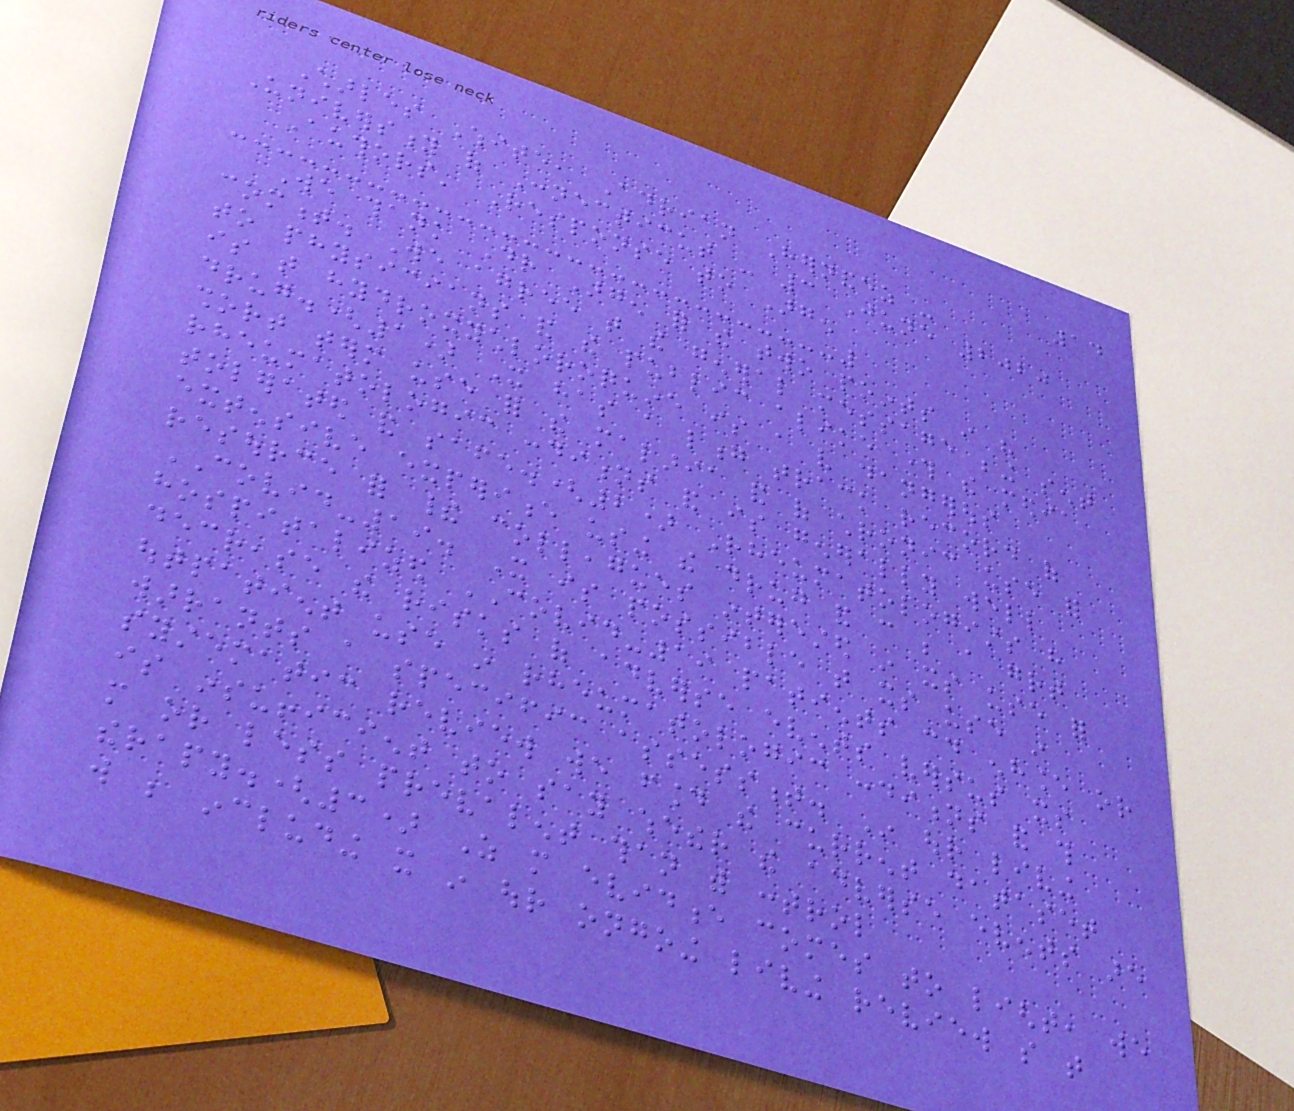14
Charles White, Adrian Hernandez -
University of Connecticut - 3 June 2020
Authors' Response to Argen
We thank Dr Argen for the two points in his
comment. We agree that the general message being sent
to physicians and the public alike through the media
is that hydroxychloroquine is a very dangerous
drug.(1) It has a long track record of
short term use for the malaria and of chronic use for
rheumatologic conditions and is generally well
tolerated and safe.(2) Rheumatologists have
extensive experience using the drug and can be a great
resource for their colleagues interested in its use for
COVID-19. It is possible that its use in
hospitalized COVID-19 patients could enhance or
decrease the risks of adverse events versus its
outpatient use in rheumatologic conditions and this
warrants a specific assessment. In our living
systematic review we found the current dataset
is insufficient to say whether the adverse events are
more or less prevalent than with control
therapy.(3) As more evidence comes to light, we
will be including it in our ongoing living review so that
